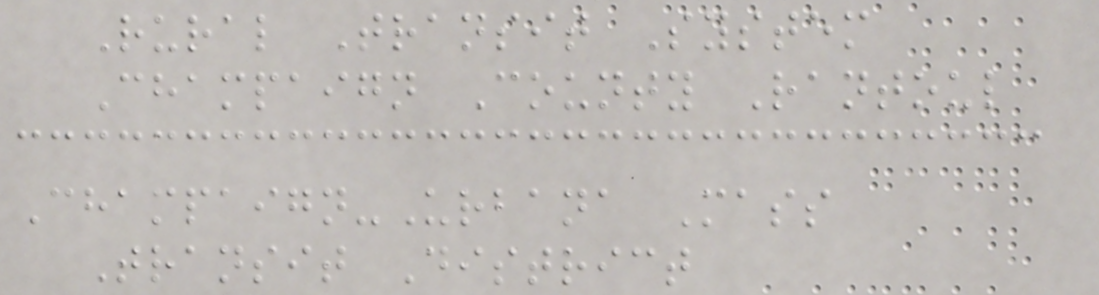Rural Transit System
Champaign County Rantoul
Champaign-Urbana Mass
Transit District
